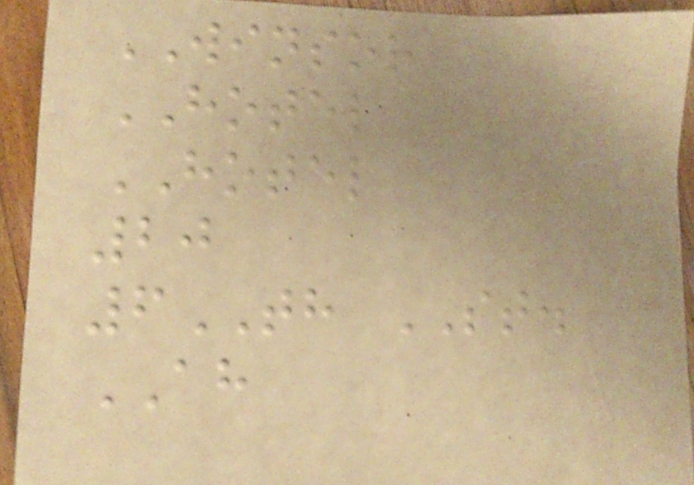WINSOR
HOTEL
HOTEL
20
6TH ST.
AH
